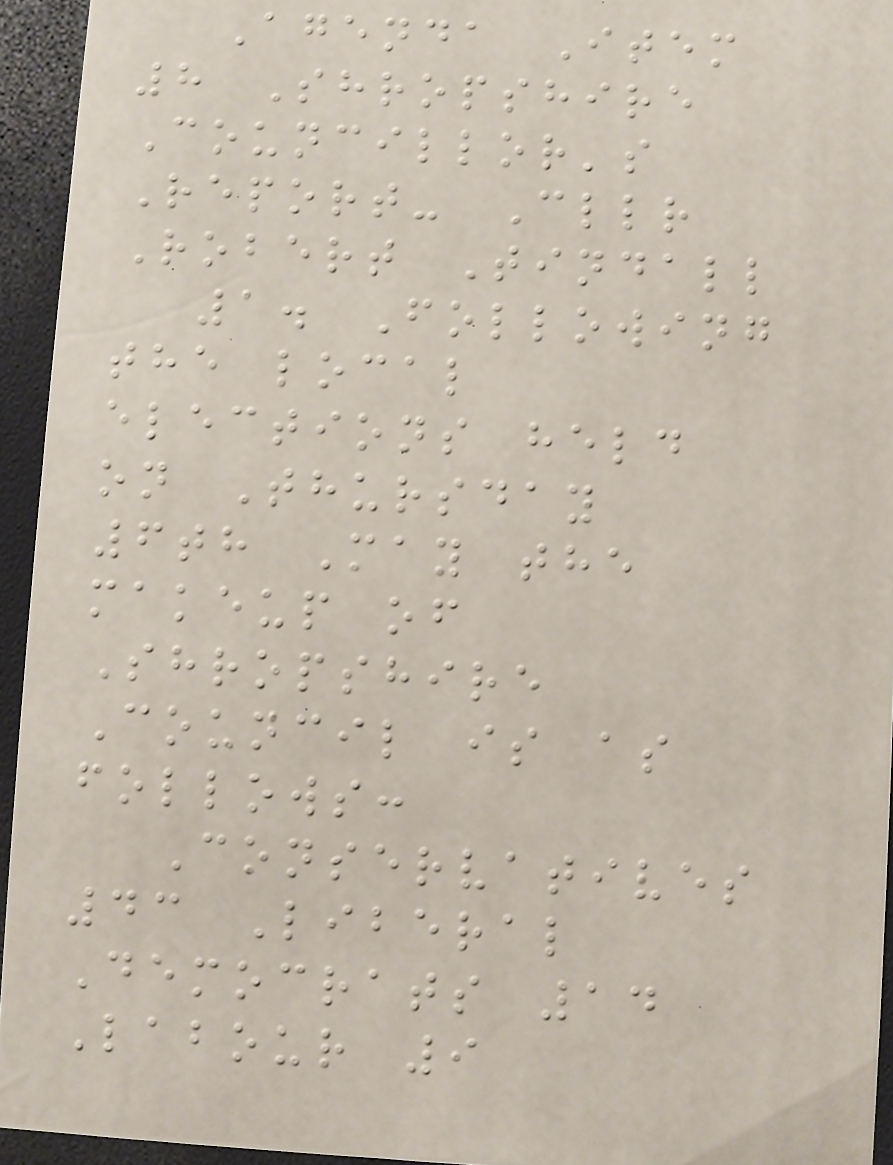Agenda Item
8 Shropshire
Councillor's
Report- Cllr
Robert Tindall
1. Following
the local
elections held
on Thursday
6th May the
makeup of
Shropshire
Council is as
follows:
Conservatives
43 Liberal
Democrats 14
Labour 9
